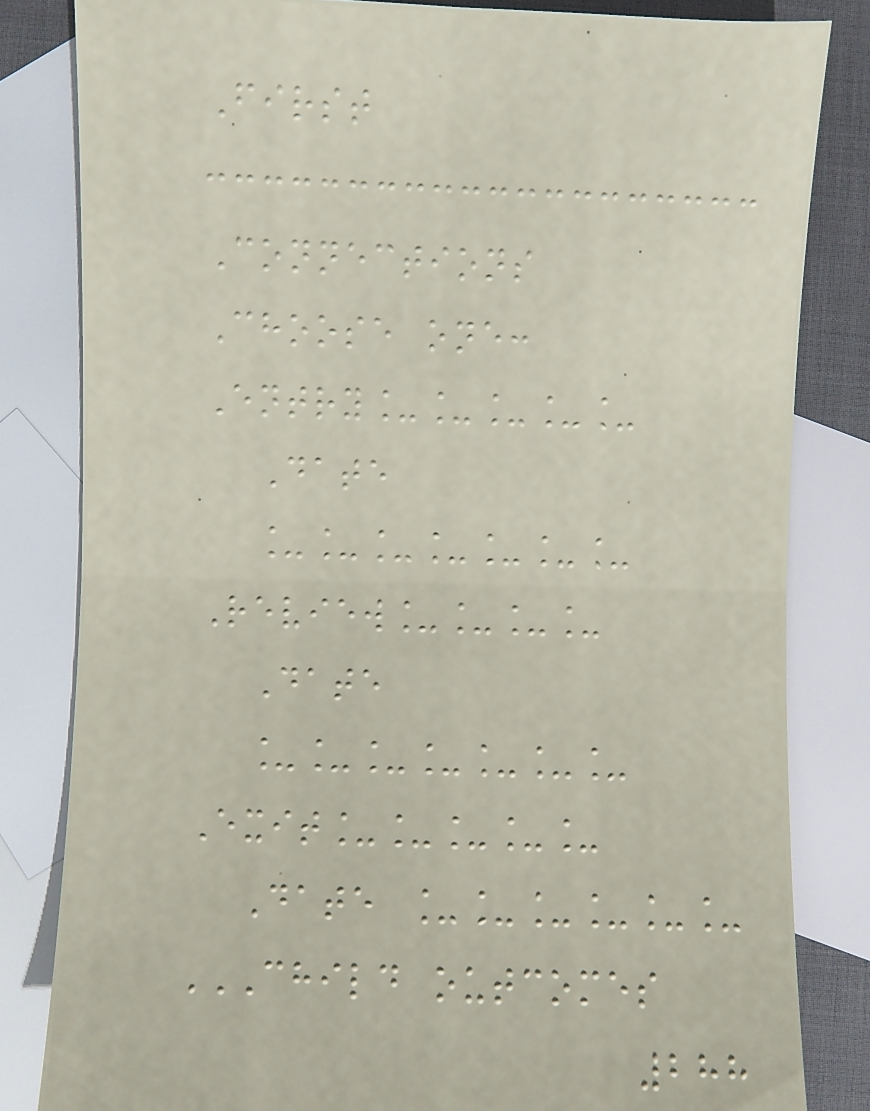First
Connections
Choose one:
Entry_____
Date
_______
Review____
Date
_______
Exit_____
Date ______
CHILD OUTCOMES
288
